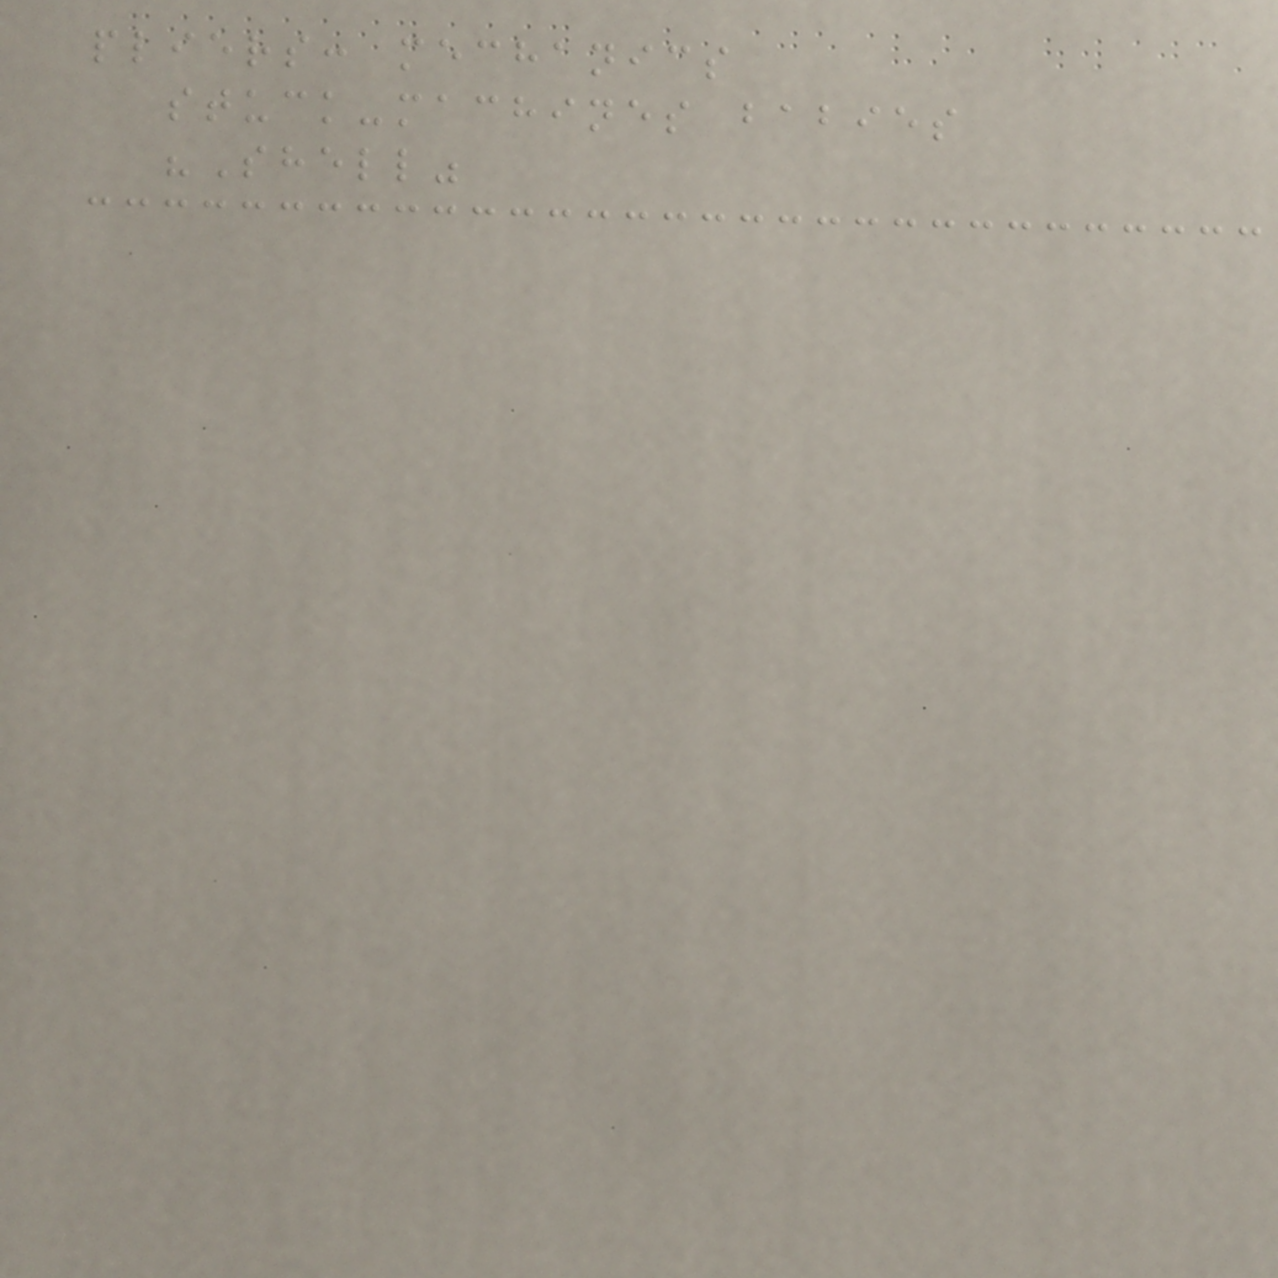pliers: mechanics
stuck-machines babies
"Shell"
